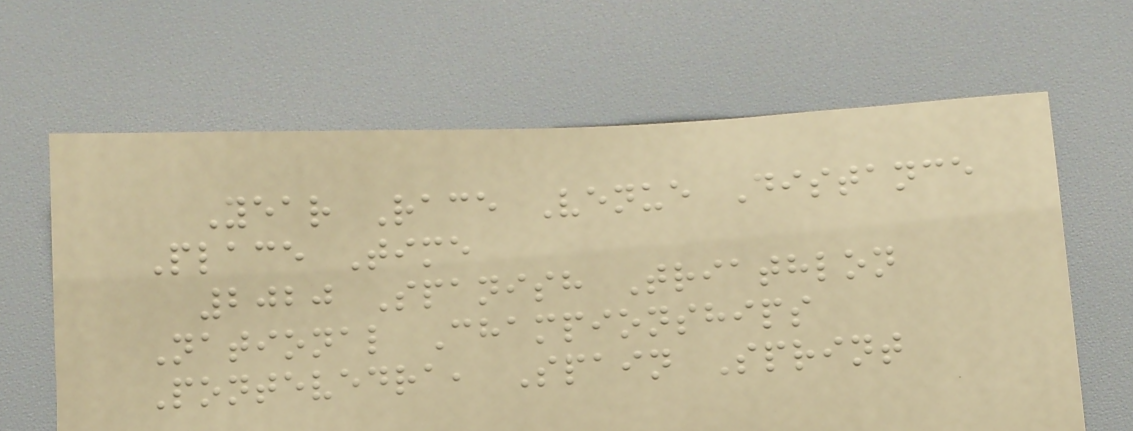Year Race Venue Distance
Place Time
2020 Spanish Triathlon
National Championships
Pontevedra, Spain Sprint
